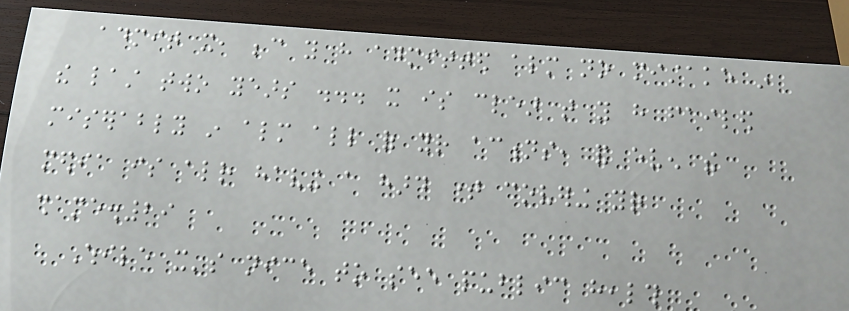admit it, because you have admitted almost no mistake in
the last two years ... it is clear that you have failed
miserably in almost all of your actions, and even the
media is already having a hard time covering your
shame.29
While it's nice to see public health
